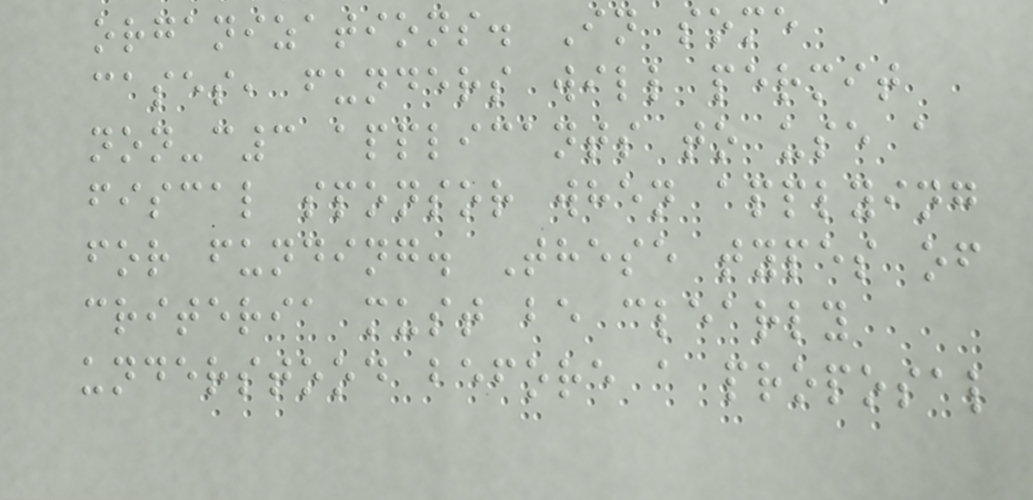organizations. In some
cases, funders will permit
non-c3 applicants to use a
fiscal sponsor when applying
for funding. These types of
criteria must be clearly
understood before a proposal
